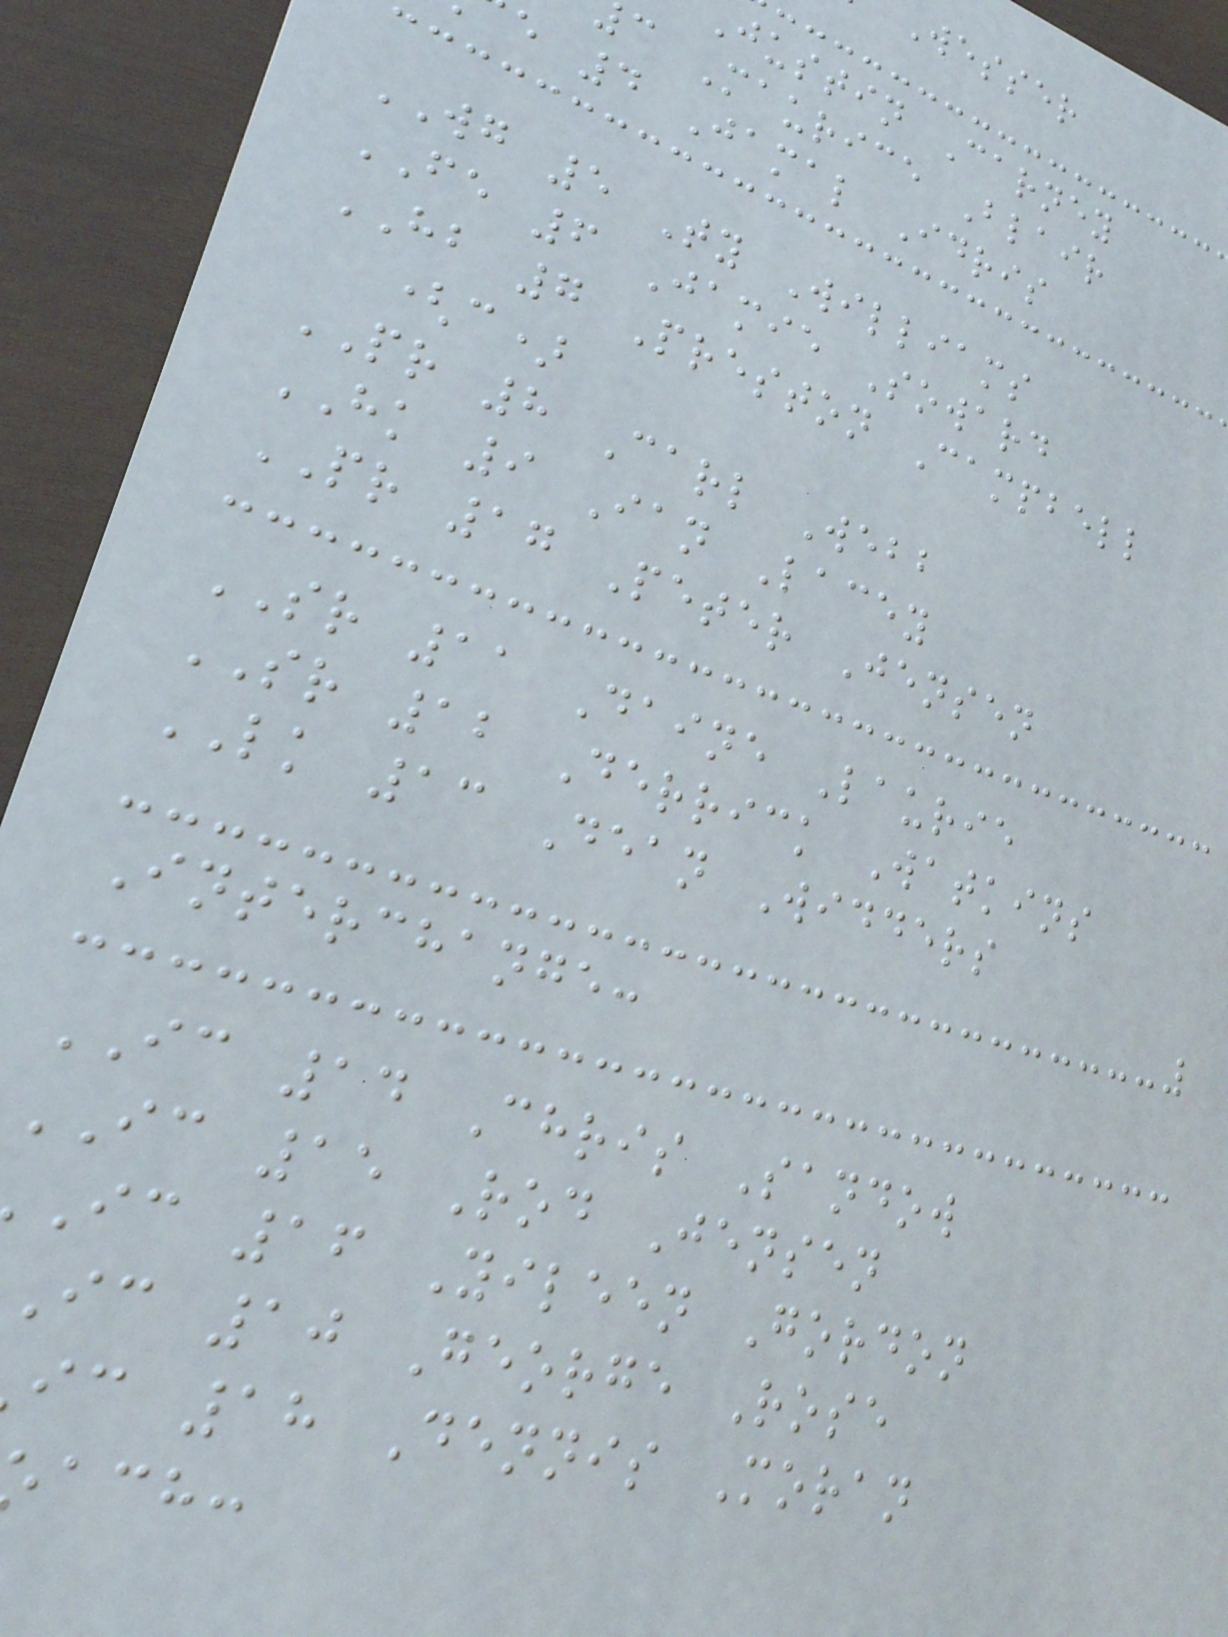Wesser
justin Carney
c Maurice Blair
e 4 Jamal Idris
WG 5 Ty Williams
FE 6 Jamie Soward
HB 7 Preston Campbell
(c)
PR 8 Carl Webb
HK 9 Ian Lacey
PR 17 Peter Jensen
SR 11 Daine Laurie
SR 12 Derrick Watkins
LK 13 Dean Widders
Interchange:
IC 14 Chris Sandow
IC 15 Rod Jensen
ic 16 Yileen Gordon
ic 10 George Rose
ic 18 Dennis Moran
ach:
